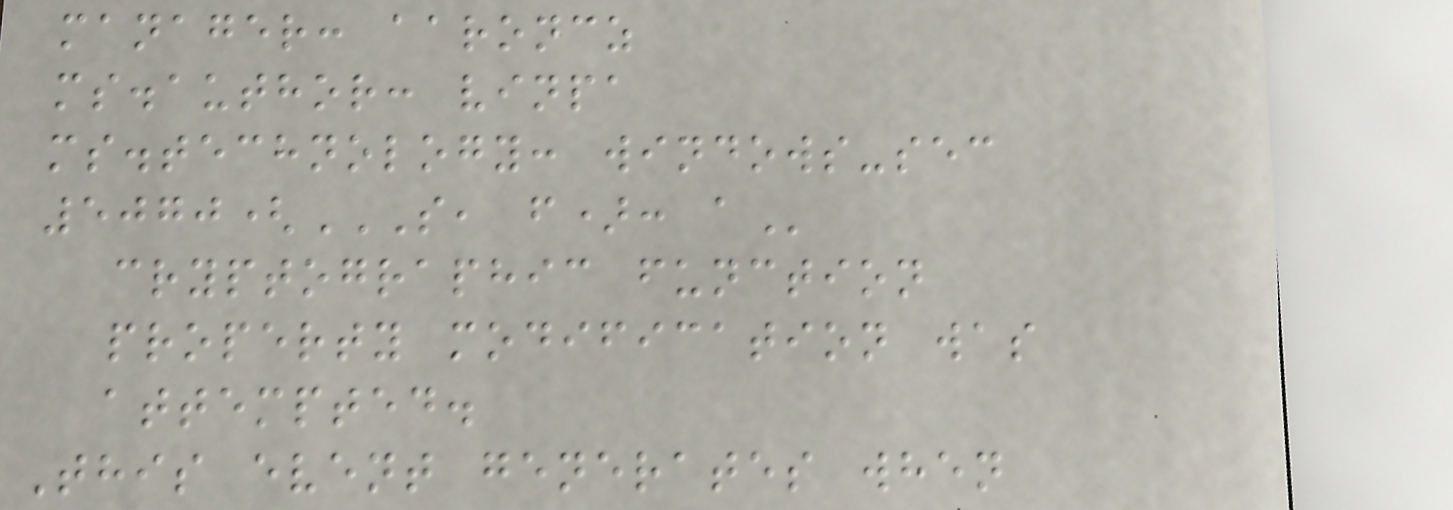manager: aaroncz
ms.author: vinpa
ms.technology: windows-sec
5070(S, F): A
cryptographic function
property modification was
attempted.
This event generates when
